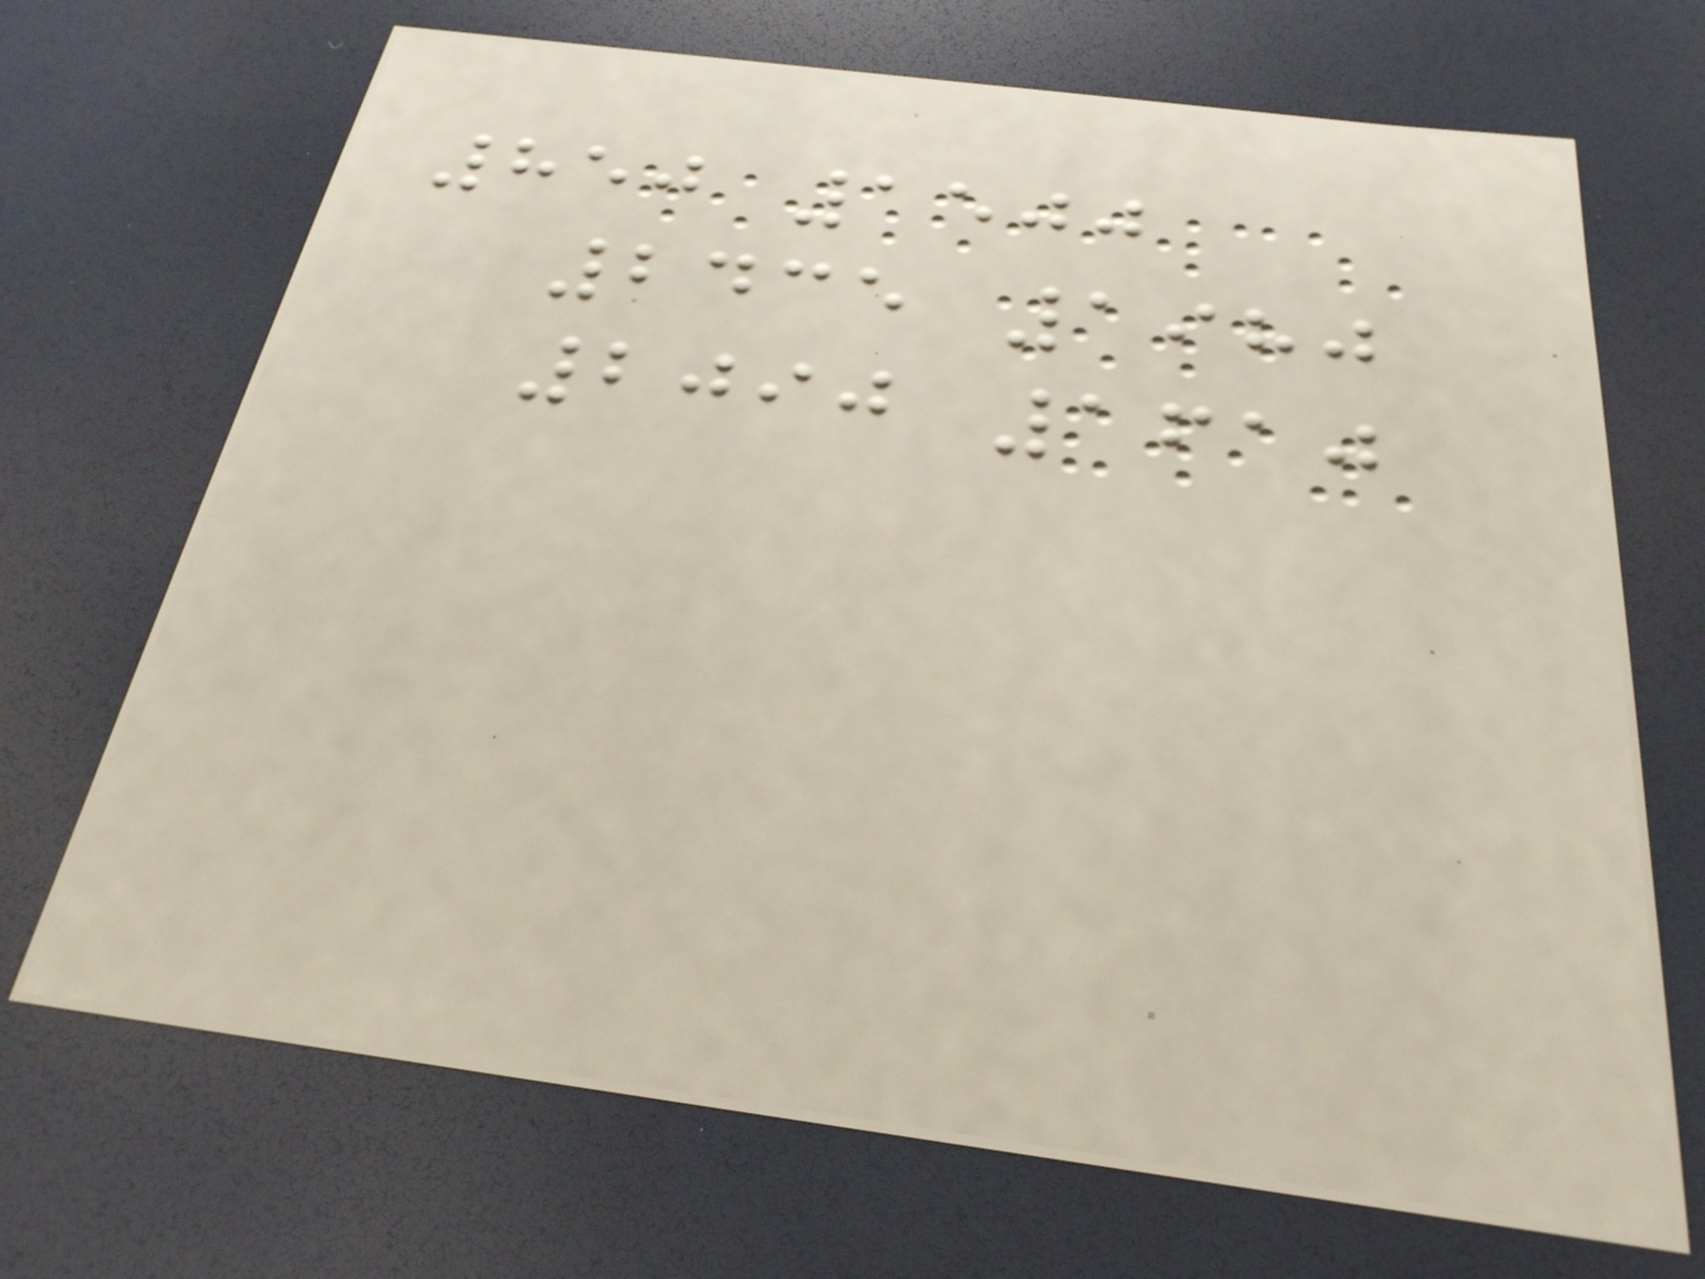850 1500
2435 1980
2090 1610
